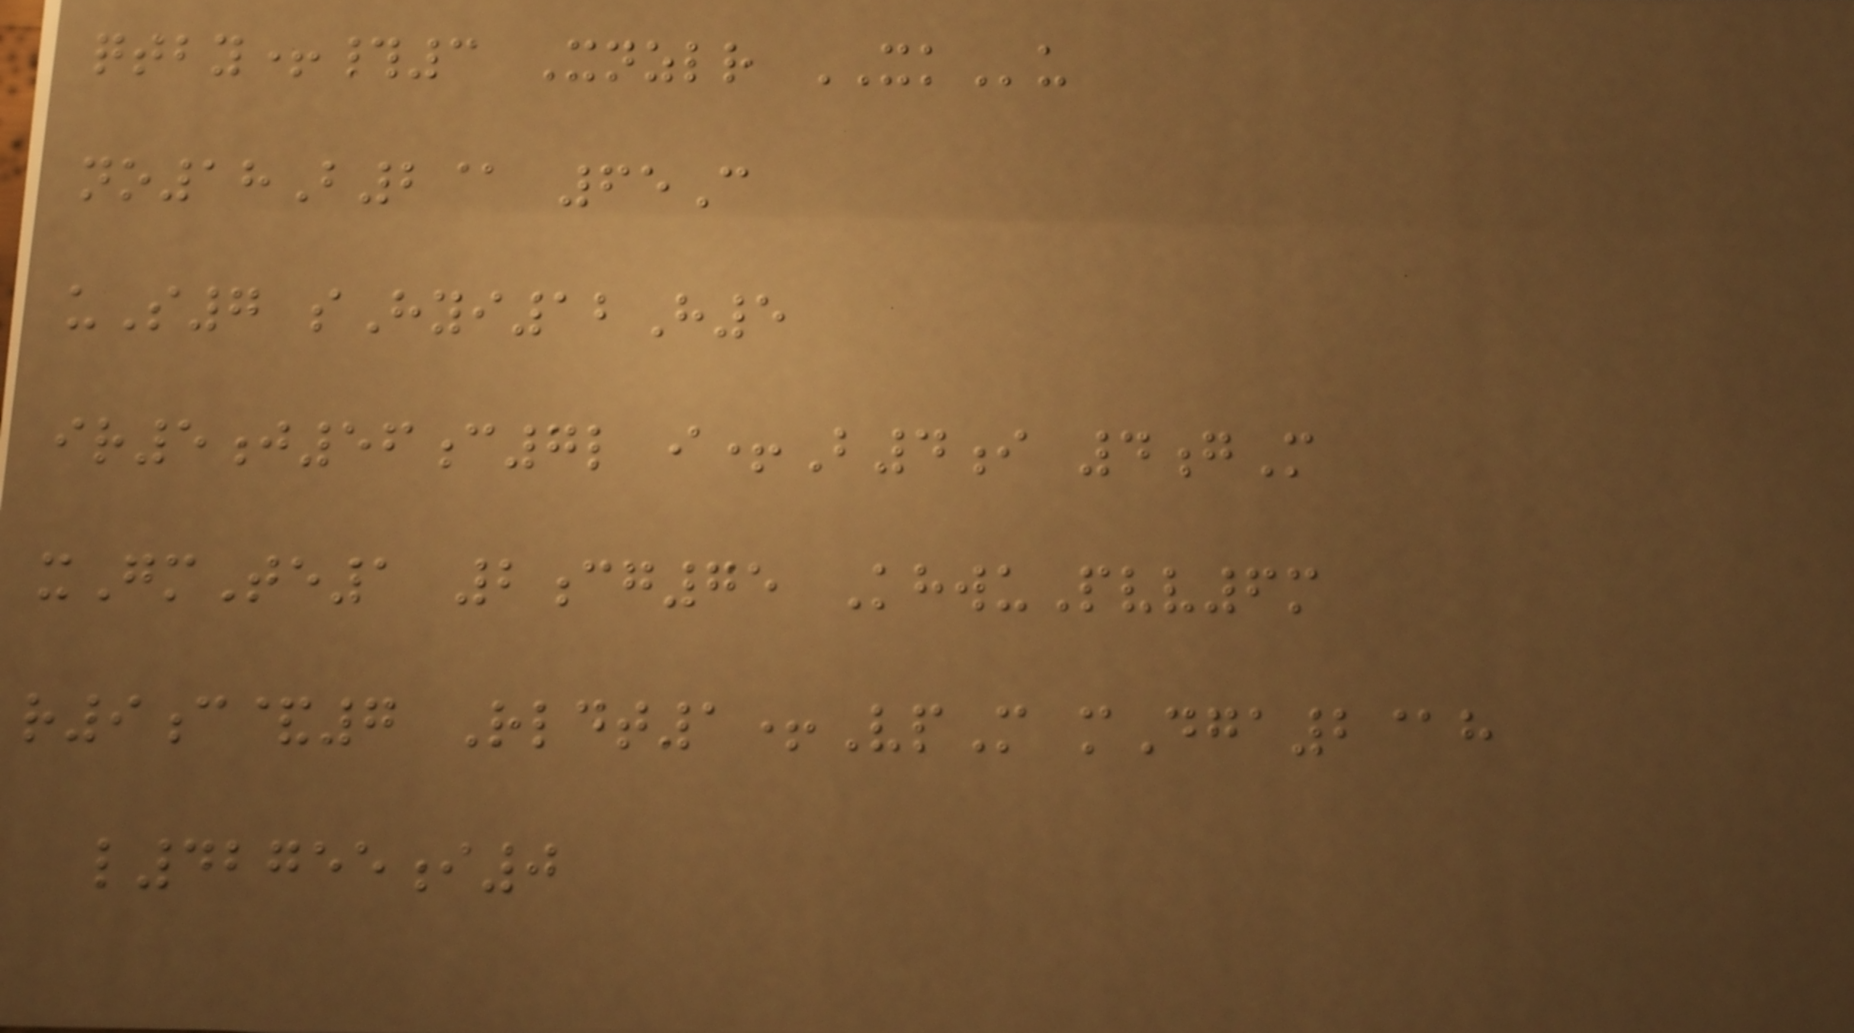qtby+#3 Xnzlr XKu
no18B2@ 65C
uS7 sHyi12H5
ir5j56c7l i+B4i 4gM
xGmTe1 2cg75 KhwuPvv6m
r9c&7 Rldt1+VpM mDga2@h
l42755i0
